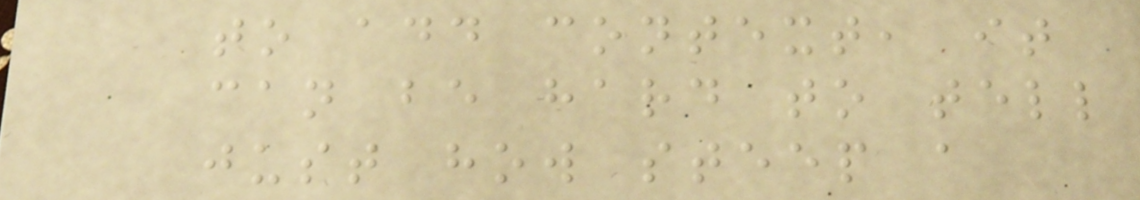to add context, it
can be hard to tell
just how steep a
